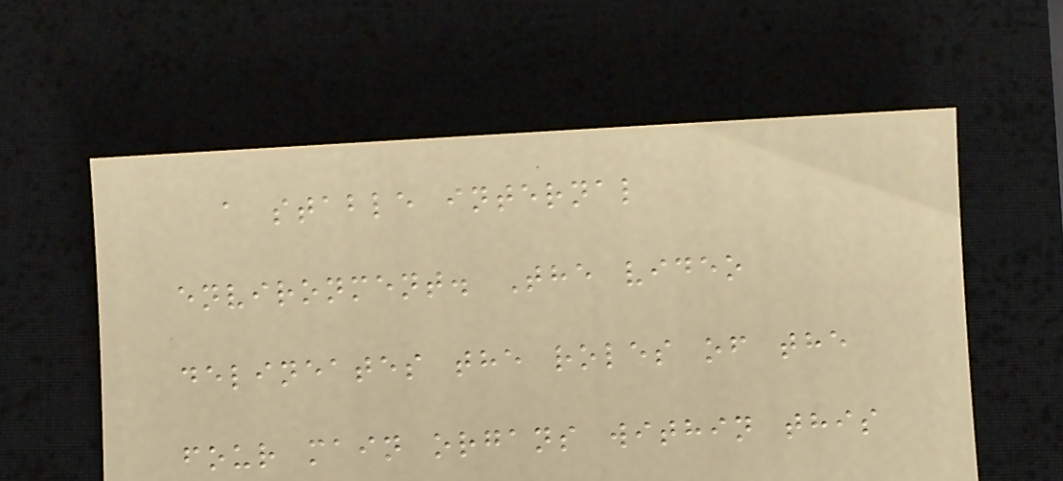a stable internal
environment. The video
delineates the roles of the
four main organs within this
